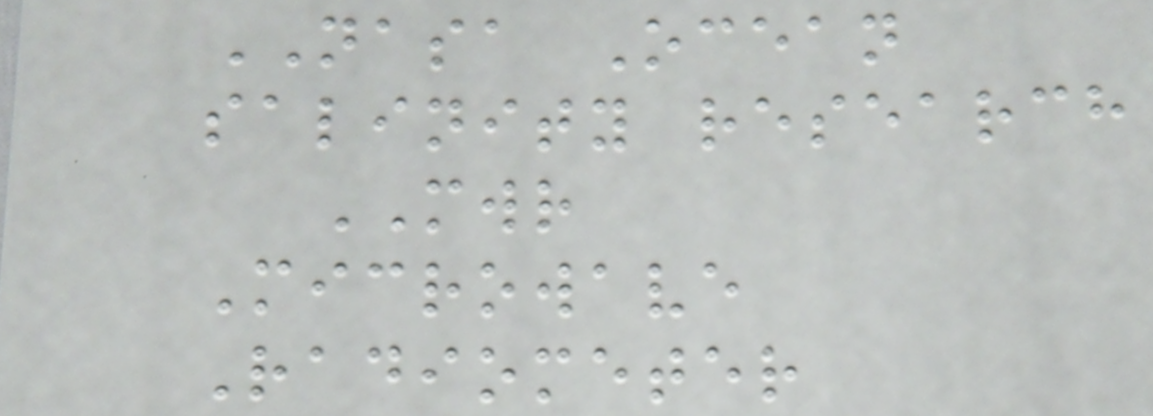NASA Ocean
salinity research
MWR
Microwave
Radiometer
